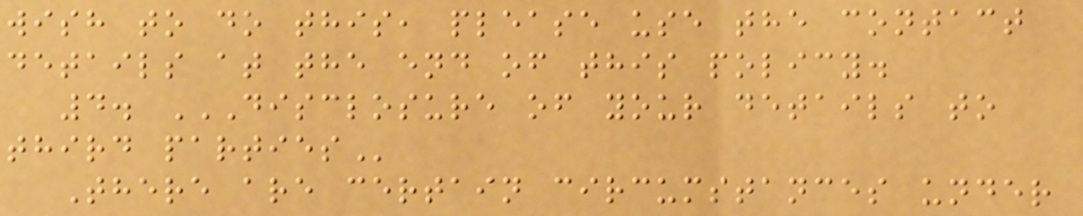wish to do this, please use the contact
details at the end of this policy.
4. DISCLOSURE OF YOUR DETAILS TO
THIRD PARTIES
There are certain circumstances under
